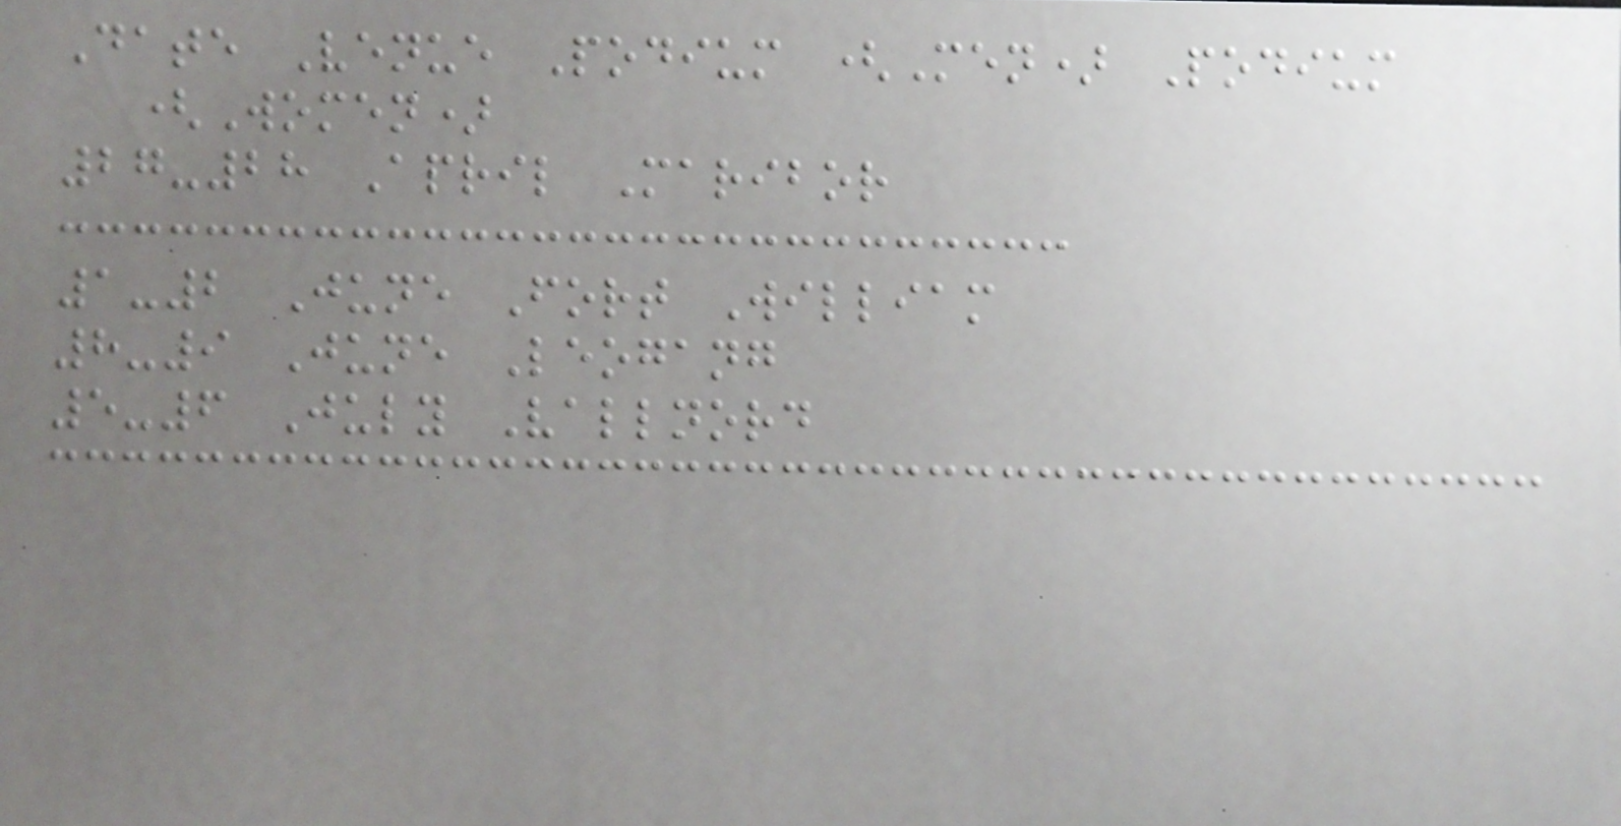Date Venue Podium (Men) Podium
(Women)
27-28 April Maribor
1-2 June Fort William
8-9 June Leogang
5-6 July Vallnord
